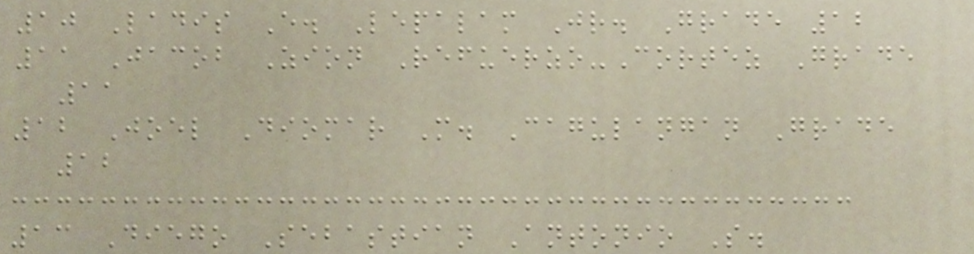10 Ladis E. Lepalam Jr. Grade 12
11 Jacob Zion Refuerzo-Cortez Grade
11
12 Joel Diomar M. Cagulangan Grade
12
13 Diego Sebastian Antonio S.
